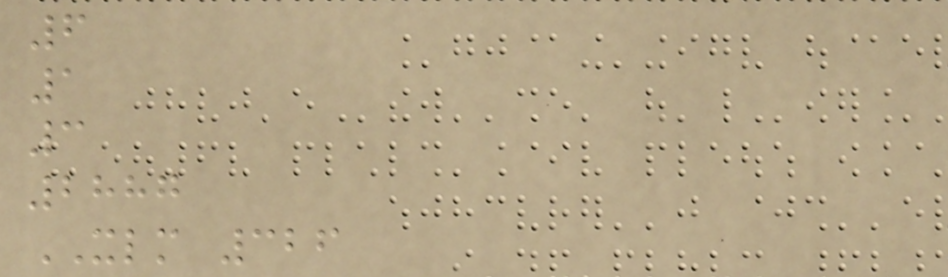6
1
3
2887
XLM 326
